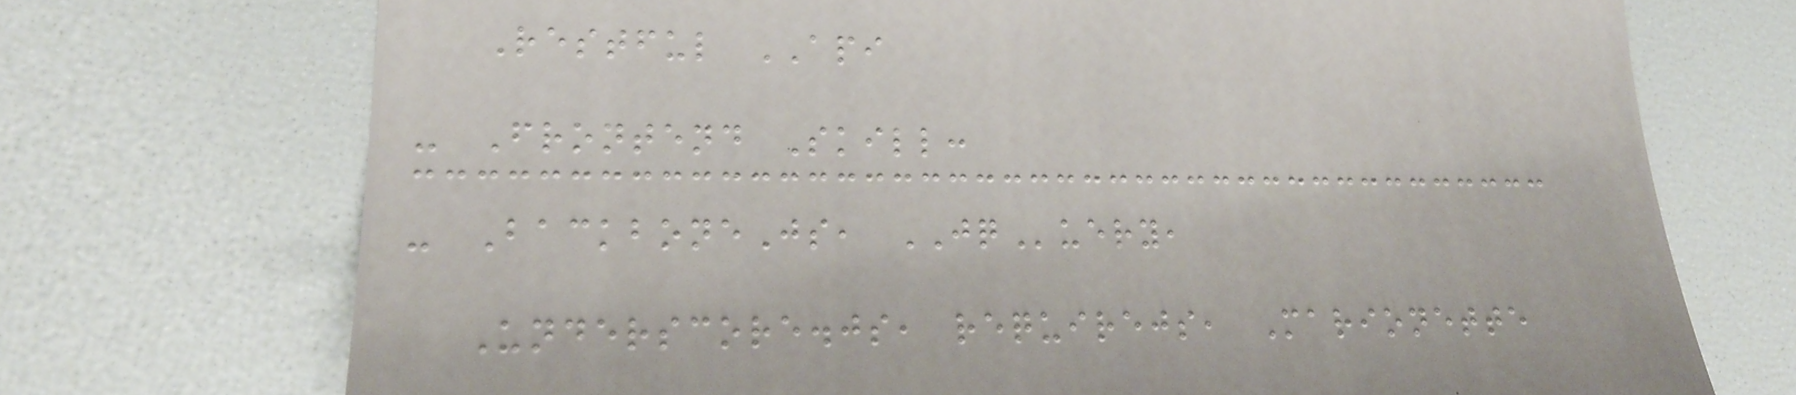Restful API
- Frontend Skill:
- BackboneJs, JQuery,
Underscore.js, requirejs, Marionette
